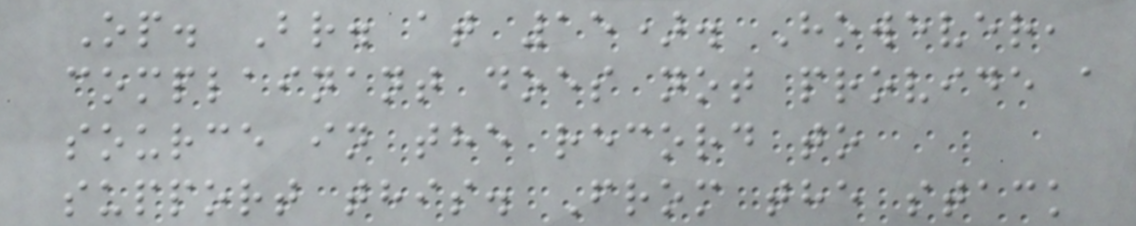Op. Br. at 15). However,
complainant does not provide a
source in the record to
support this. From the stack
